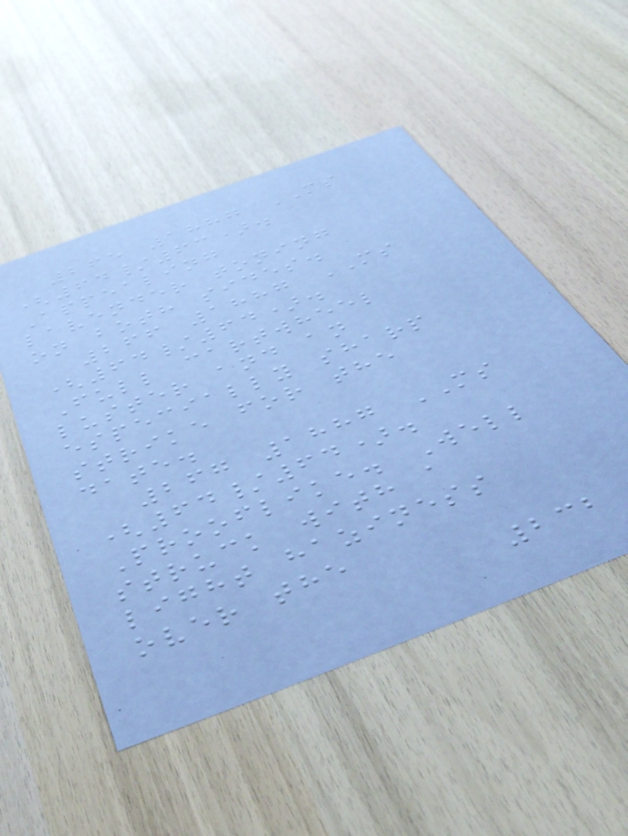265 1887 MS
(64/63).
Appealing
lavender toning
on both sides.
266 1887 MS
(64/64).
Full cartwheel
luster and an
especially sharp
strike for the
date.
267 1887 MS
(64/64).
Prooflike. Well
struck with a
light haziness
over the
232
